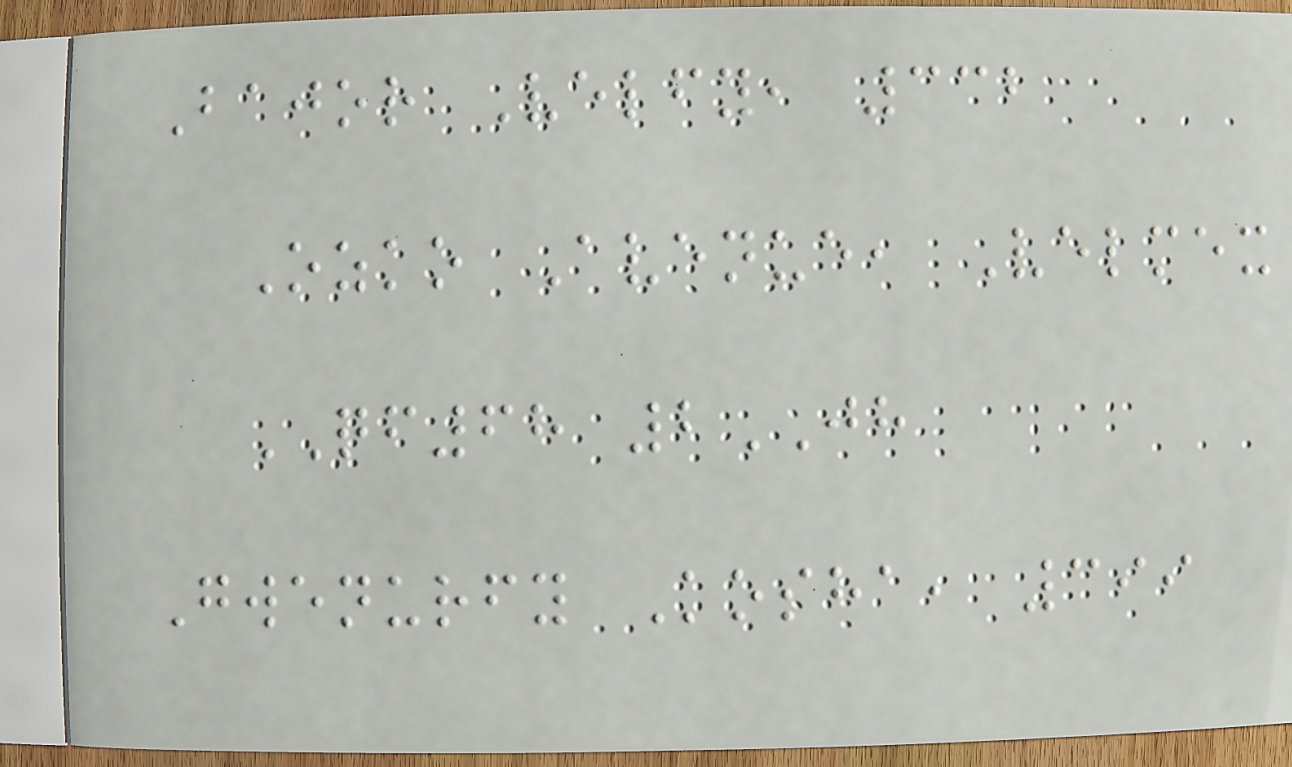Bajor Velfy, 332
Ozko Avenue, Velmex
QF68 2JH
Gwenurfy Kosha, 399
